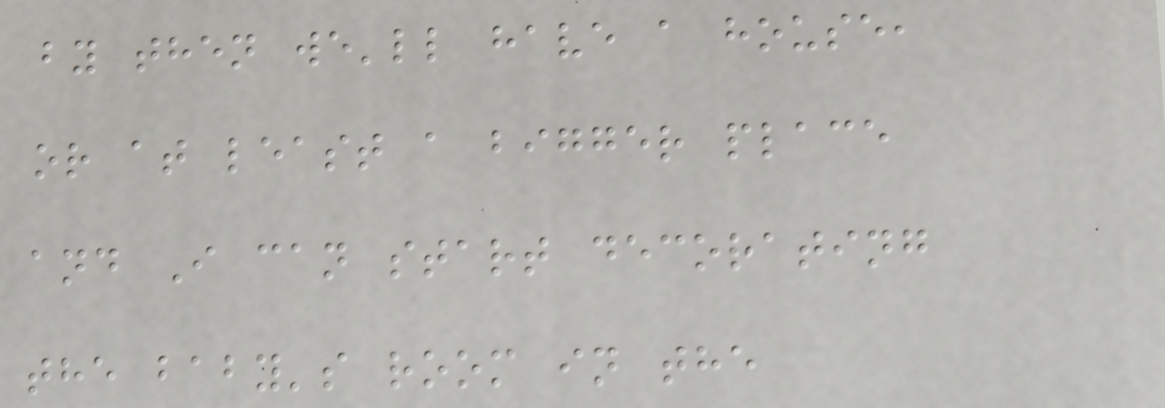by then we'll have a house,
or at least a bigger place
and I can start decorating
the baby's room in the
